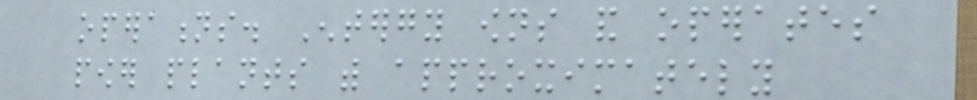operations. Entergy owns and operates
power plants with approximately
